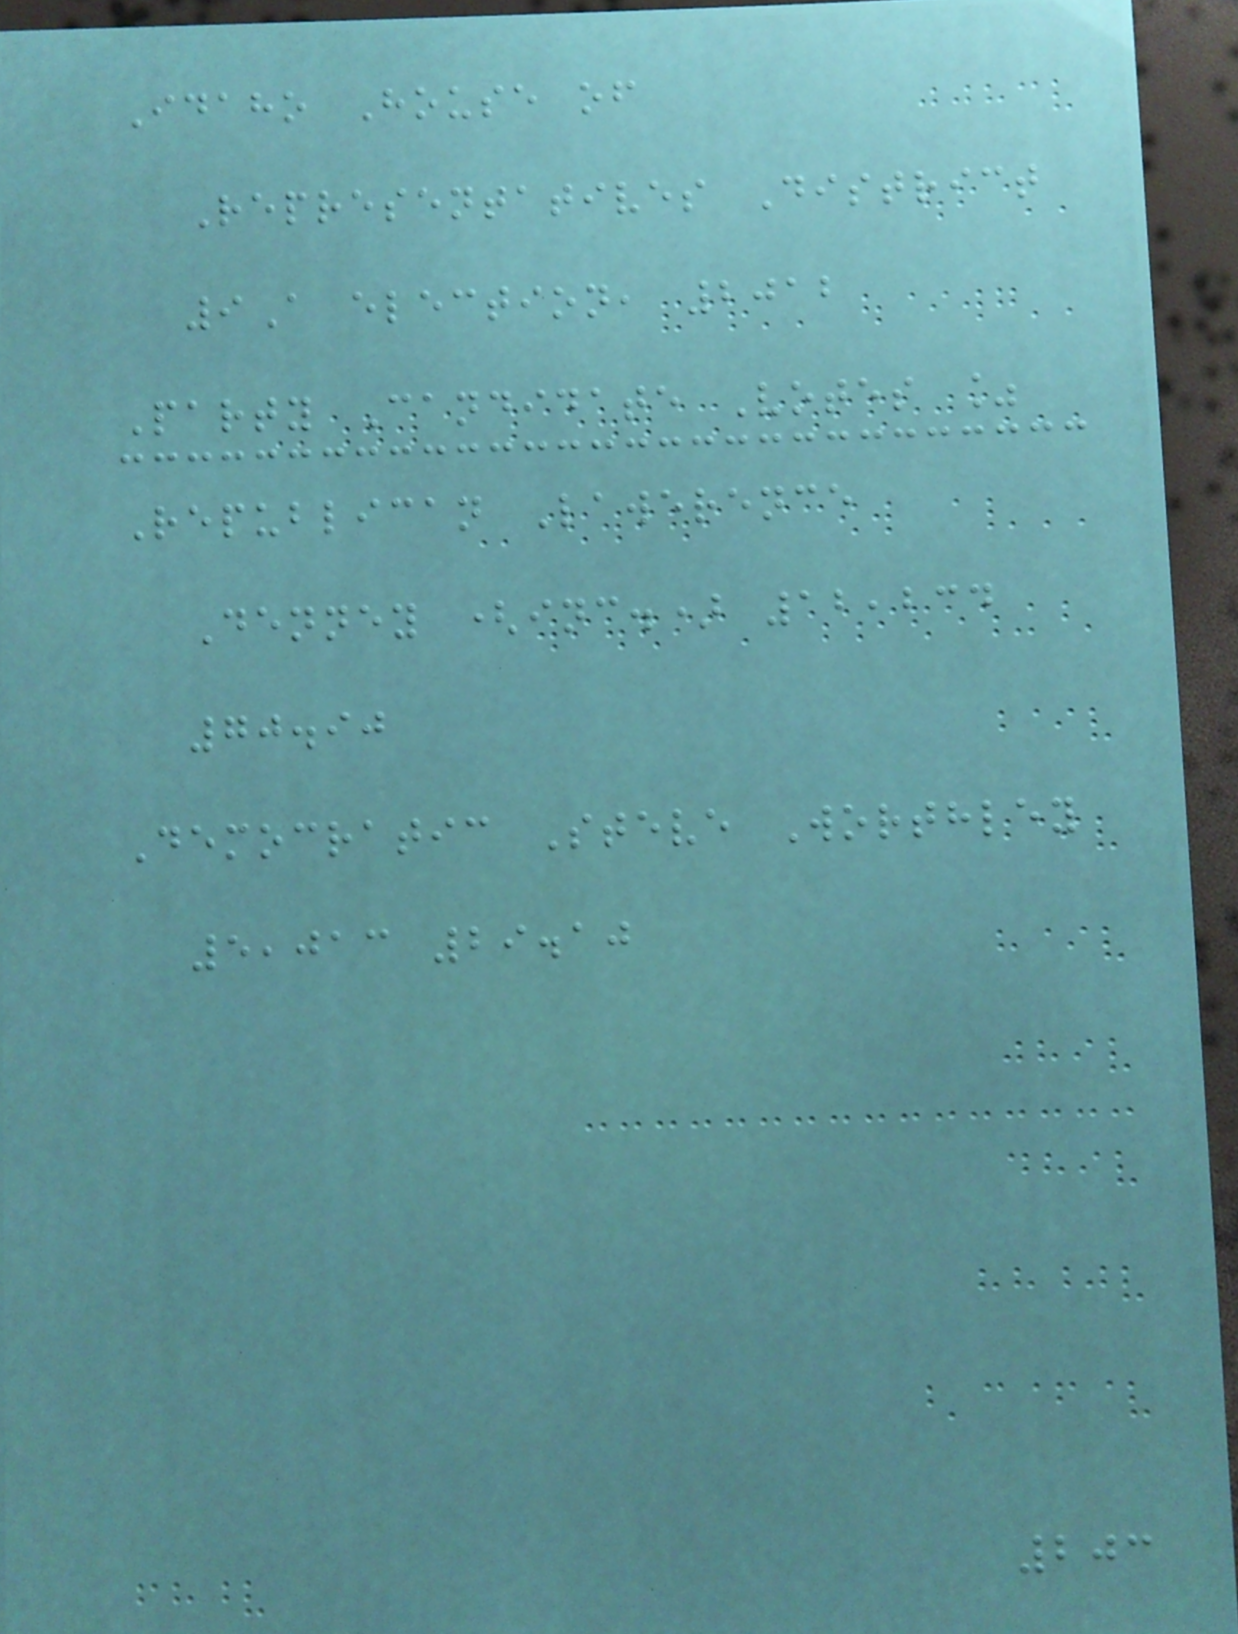Idaho House of
Representatives District
9A election, 2012
Party Candidate Votes %
Republican Lawerence
Denney (inc.) 12,234
70.90
Democratic Steve Worthley
5,013 29.10
203
